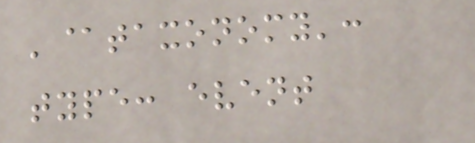'@taxonomy':
type: event
